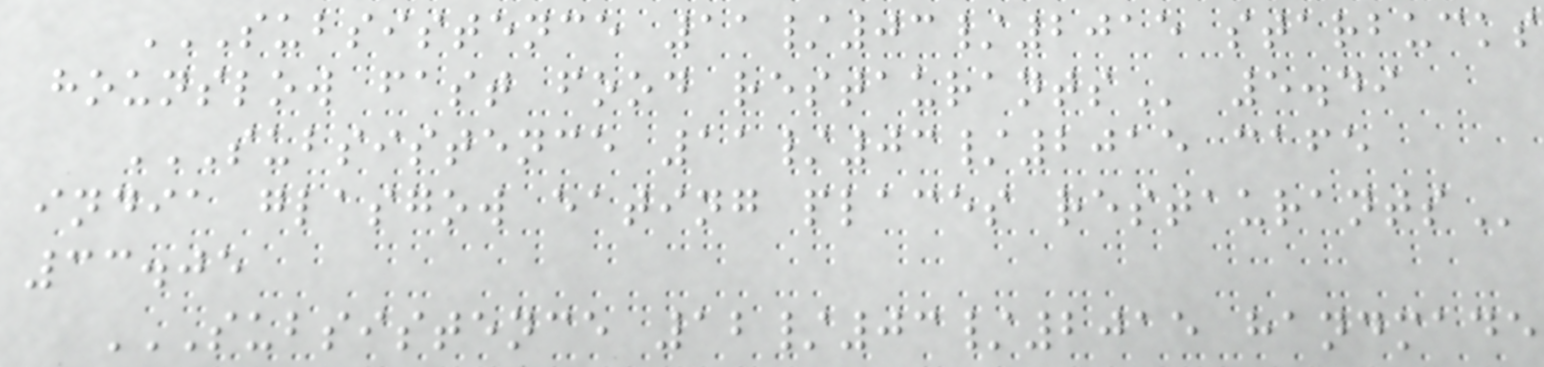SUBSISTENCE 11/03/2015 STARBUCKS
HOUNSLOW FAST FOOD RESTAURANTS 5.49
SUBSISTENCE 11/03/2015 CAFE
INDIA GLASGOW EATING PLACES RESTAURANTS
33.05
SUBSISTENCE 12/03/2015 HANDMADE
